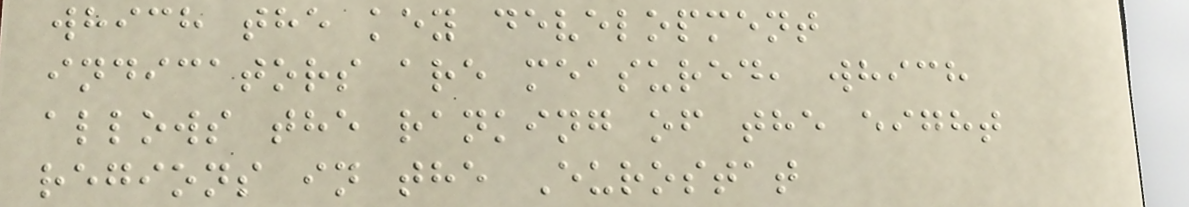which the key development
indicators are measured, which
allows the ranking of the eight
regions in the Eurostat
